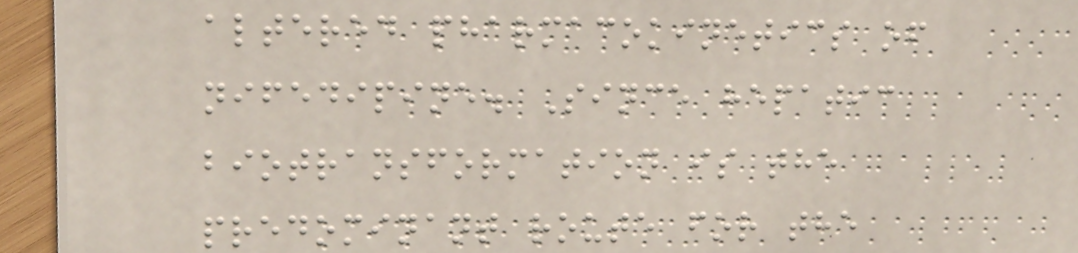altered pharmacokinetics of
nifedipine. Since hepatic
biotransformation is the
predominant route for the
